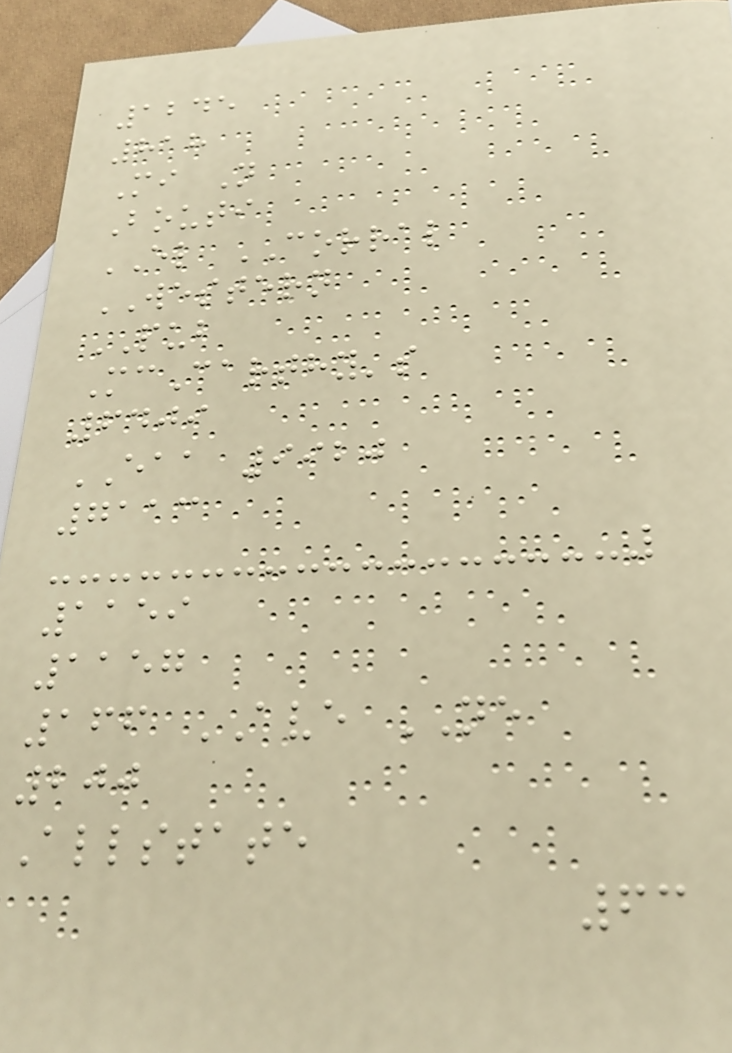1245
818
Mi N
Bouti
EL CORRAL
WESTERN
PUB
McCarthy's
6409
EAA 9920
7113
1159
1157
166 AVE NE
200
Allstate
63
